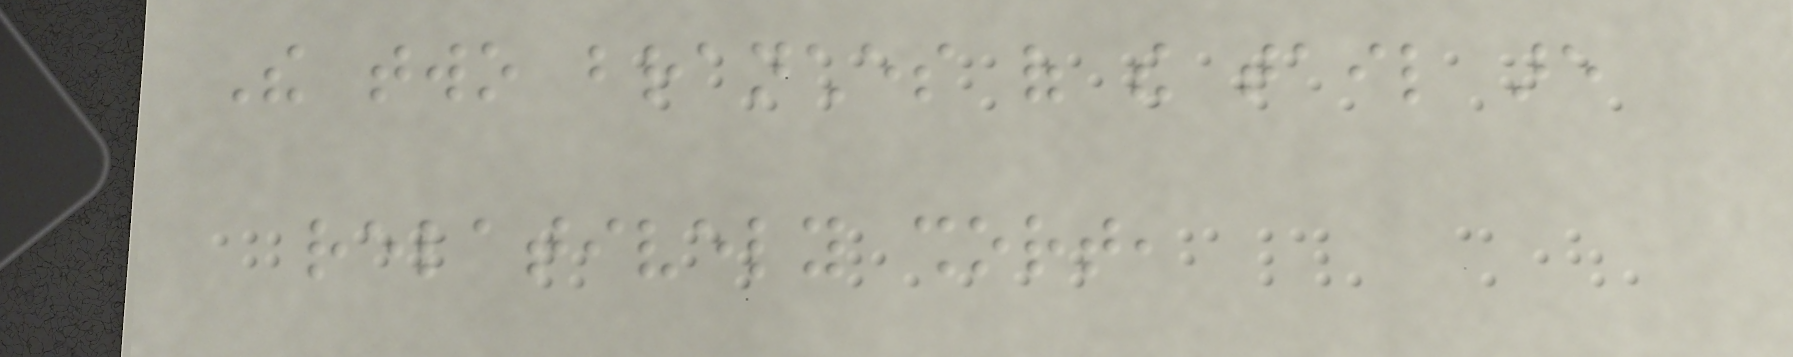The two branches of the tail are
relatively short,
